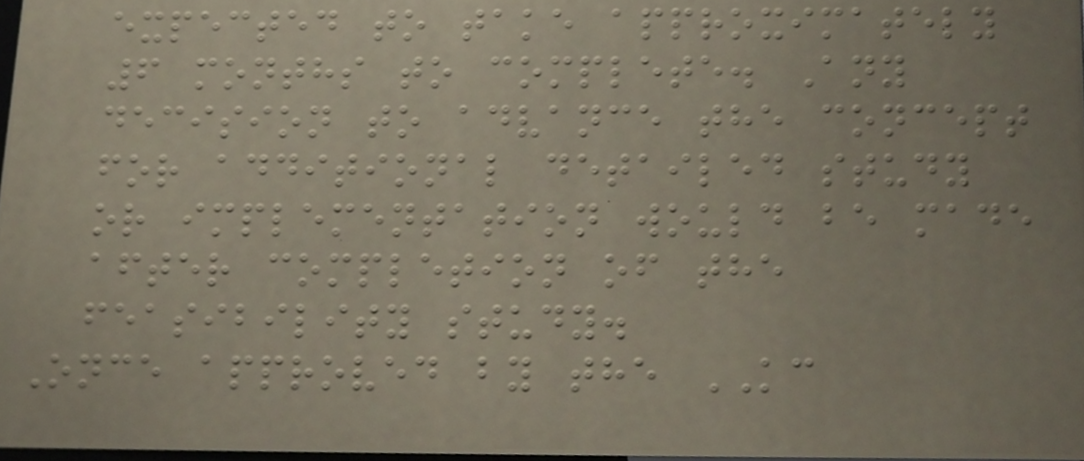expected to take approximately
6 months to complete. Any
decision to advance the concept
for additional detailed study
or implementation would be made
after completion of the
feasibility study.
Once approved by the KC
